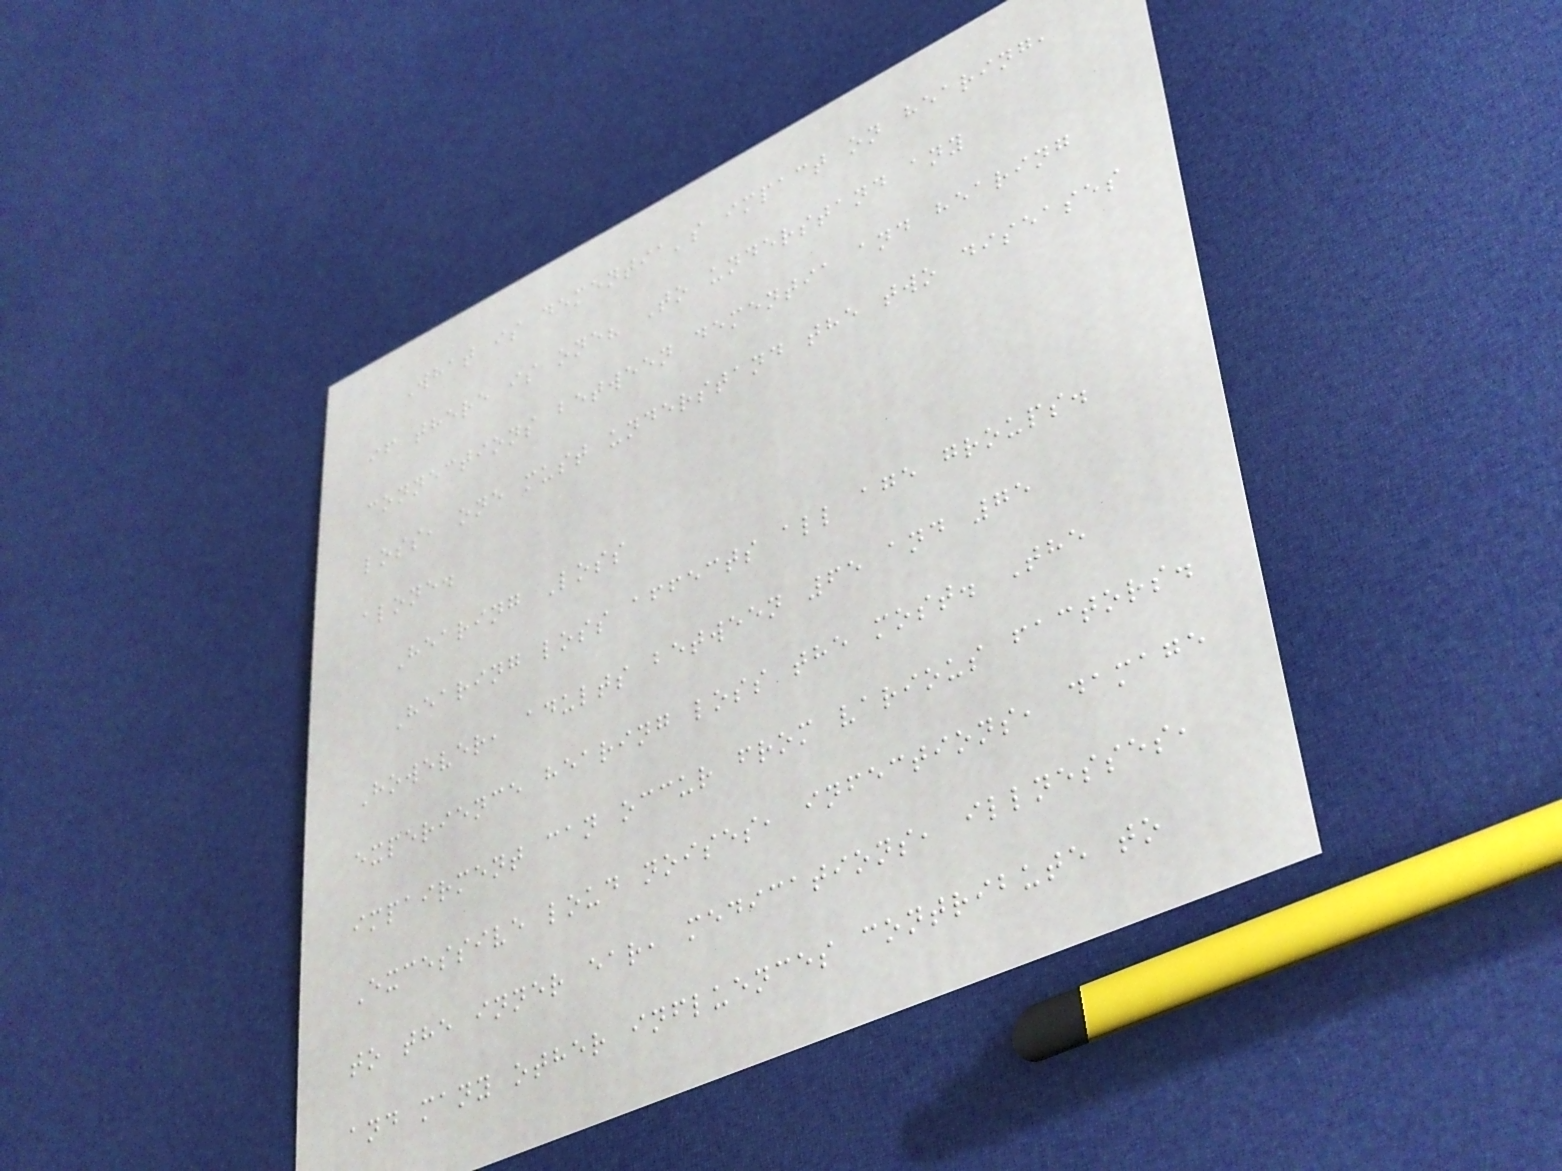What is dementia's impact on hearing,
if there is one? To understand any
connections between dementia and hearing
loss, one must understand the two diseases
alone.
Hearing Loss
Hearing loss affects all age groups.
However, adults between 65 and 75
experience hearing loss the most. The
impairment can occur from various factors.
Excessive loud noises, infections, damage
to the inner ear, medications, illnesses,
and many other influences contribute to
